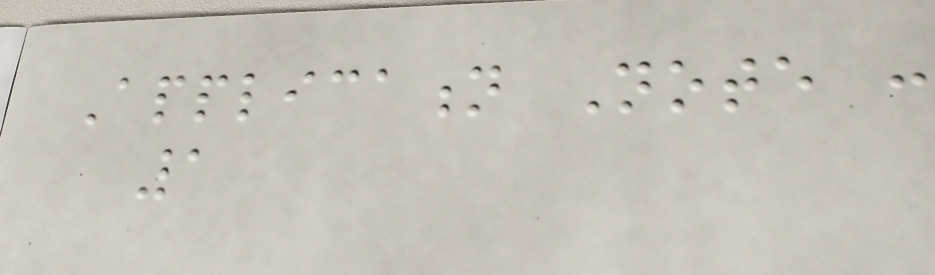Application Note :
1
